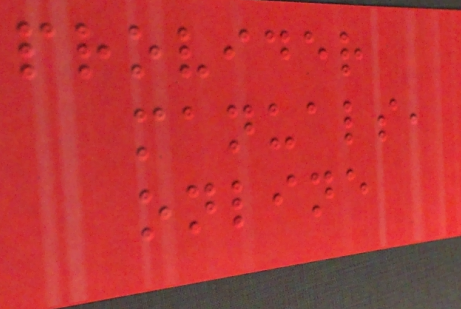provider
manuals,
online
